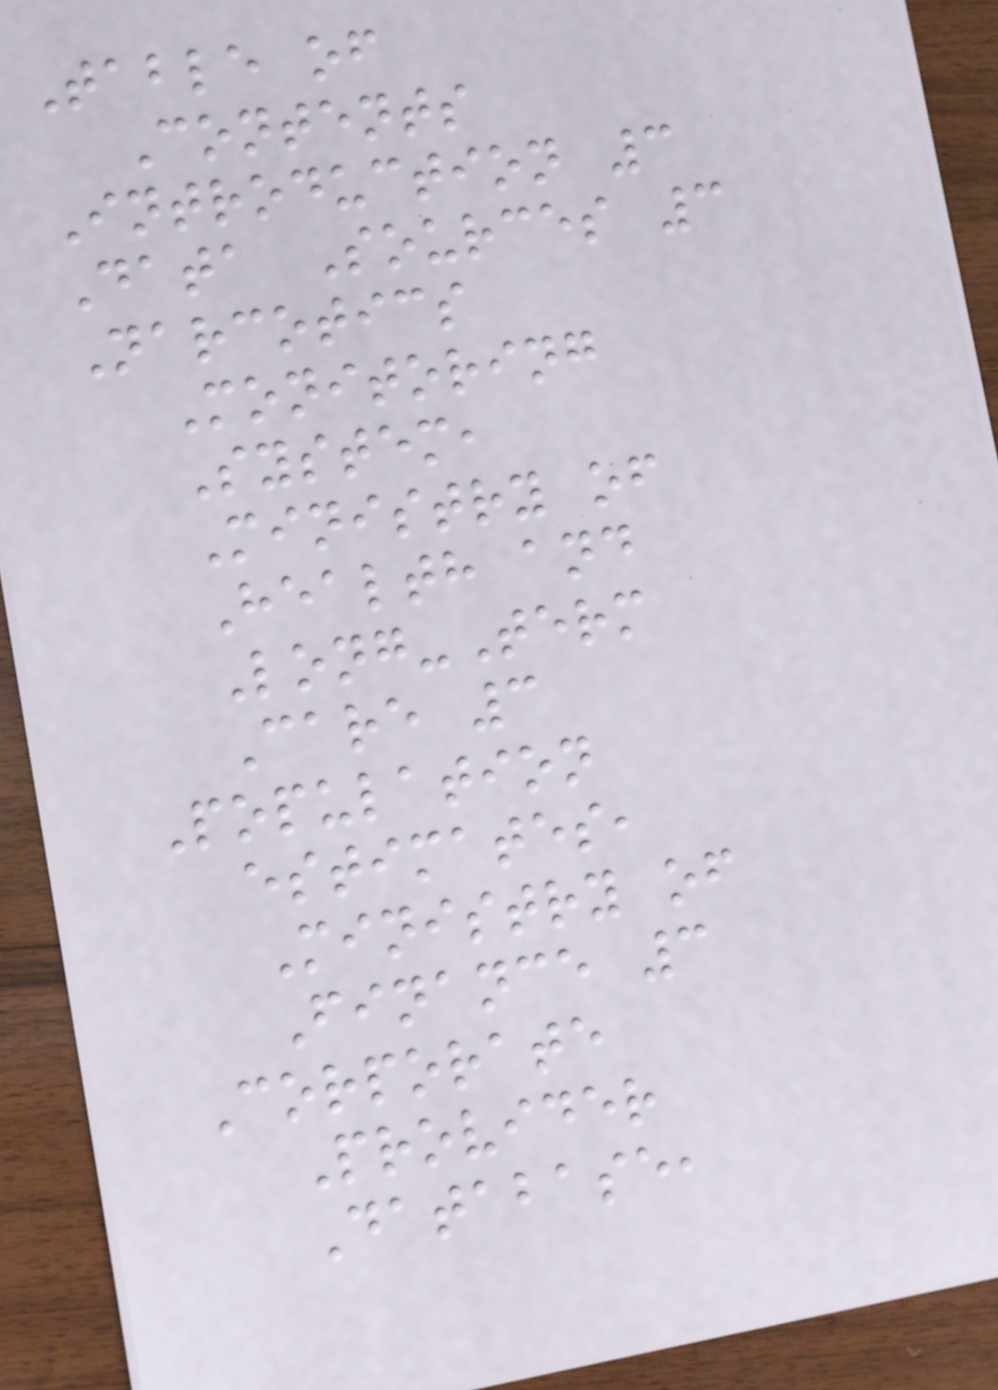Table of
Contents
Introduction 3
Data Sources 3
Narcotics
Monitoring
System,
Ministry of
Health and
Long-Term
Care 3
Population
estimates,
Ministry of
Finance 3
Corporate
Provider
Database,
